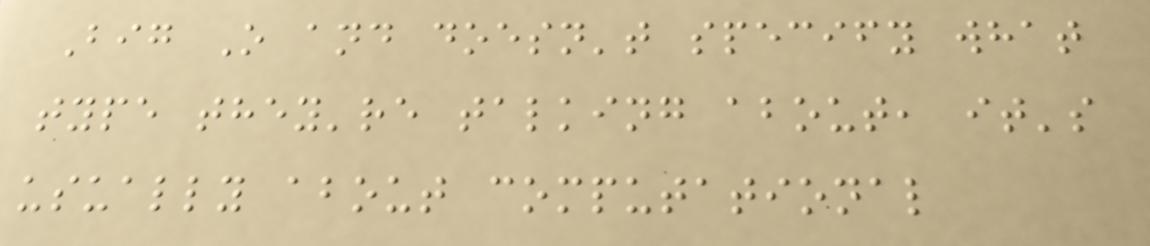Big O and doesn't specify what
type they're talking about, it's
usually about computational
